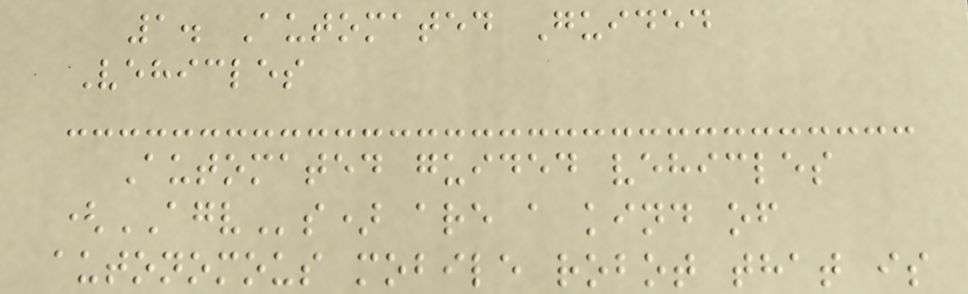1. Automated Guided
Vehicles
Automated guided vehicles
(AGVs) are a kind of
autonomous mobile robot that is
